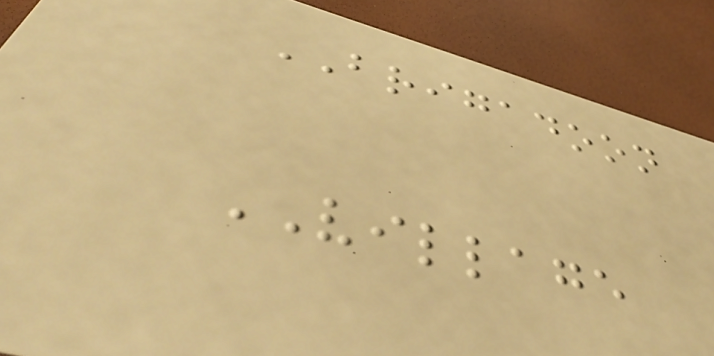BRIGADOON
VILLAGE
